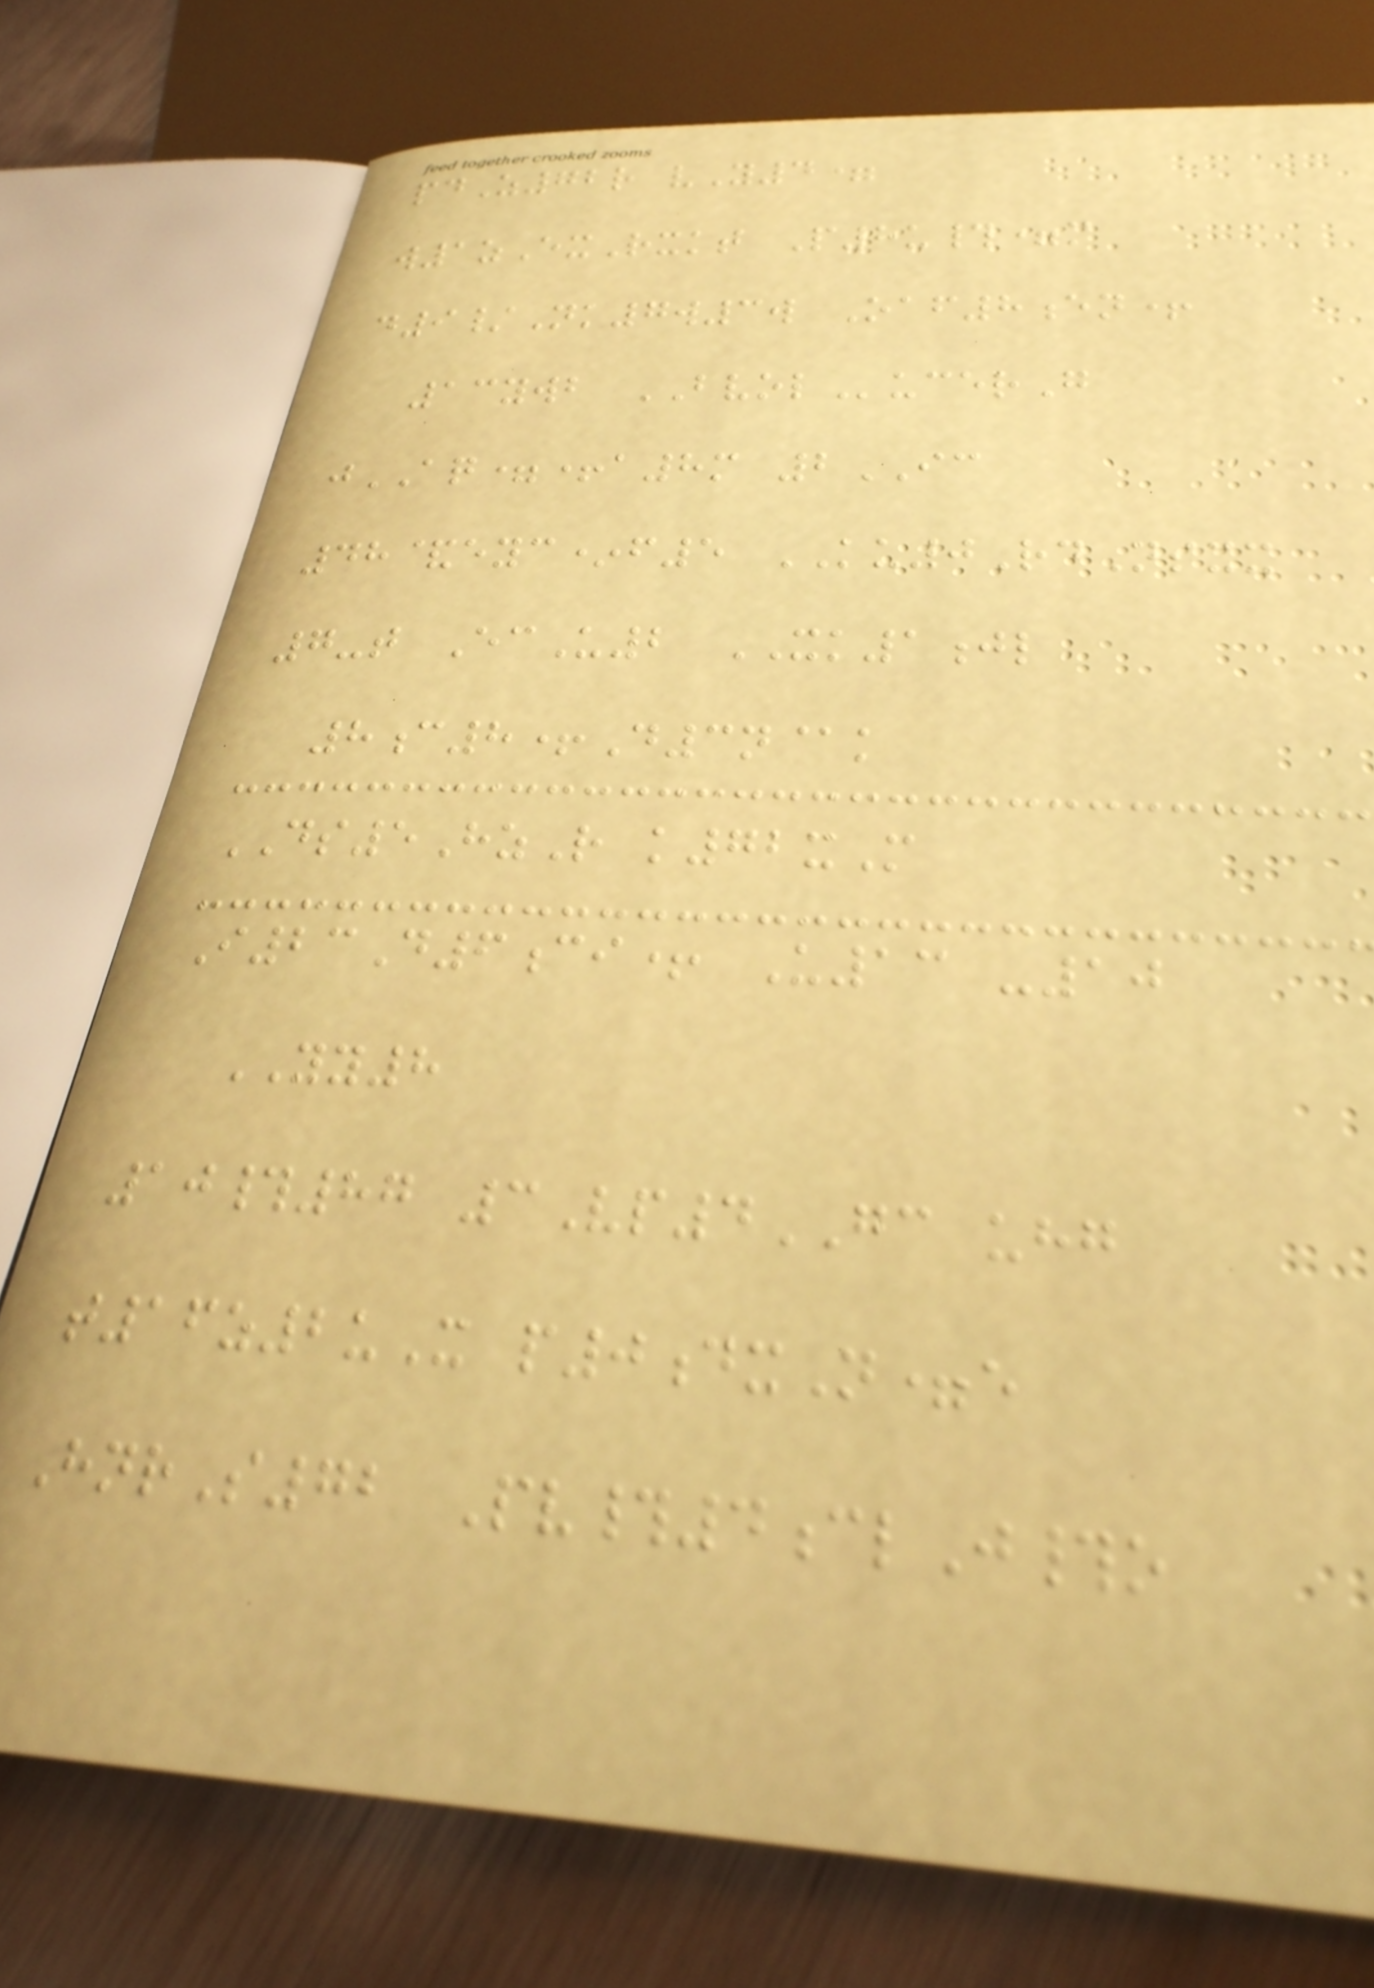pdZ72r vY4=
w1zExRxkt P8u#=m
d9/Nk7w3w Oaf8en+
13ywb BVOLucerG
jAQ=+a8m 2IC
48&eyc*f5 KU0RdNsxx
7-t EcU2 XK1jl
8c8+D3n@k
DS5HzR k72xM
I23D6ci+ U13 -10
YY8
10#87 3Vp4GC uhg
t16z2uX p0dxN=e
HnrS72 Pv#4clJ#o
